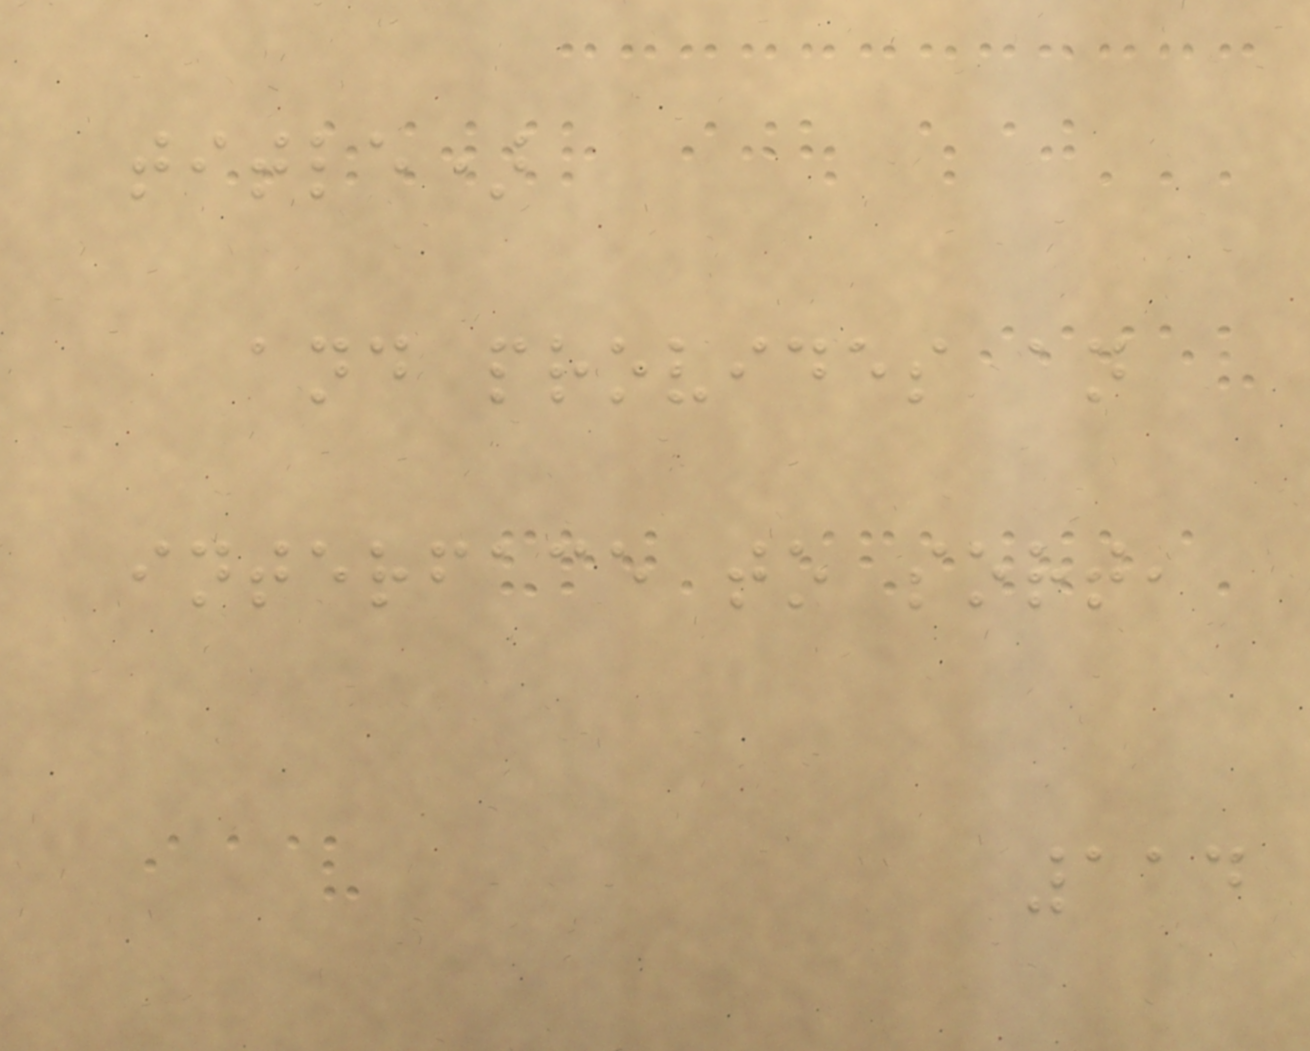title)
and provides an
interface to sort,
114
